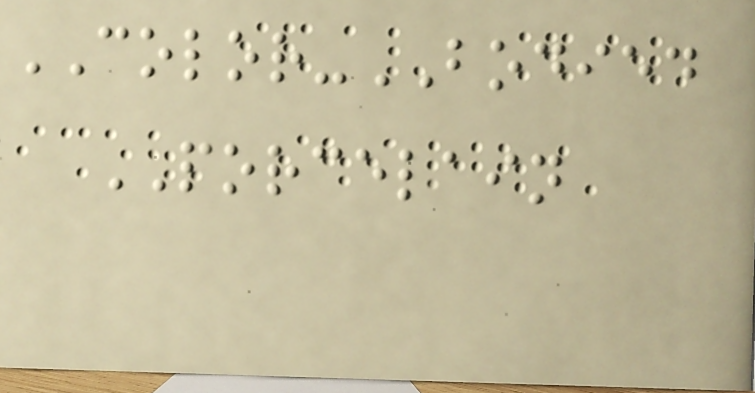COLOR-BODIED
PORCELAIN
